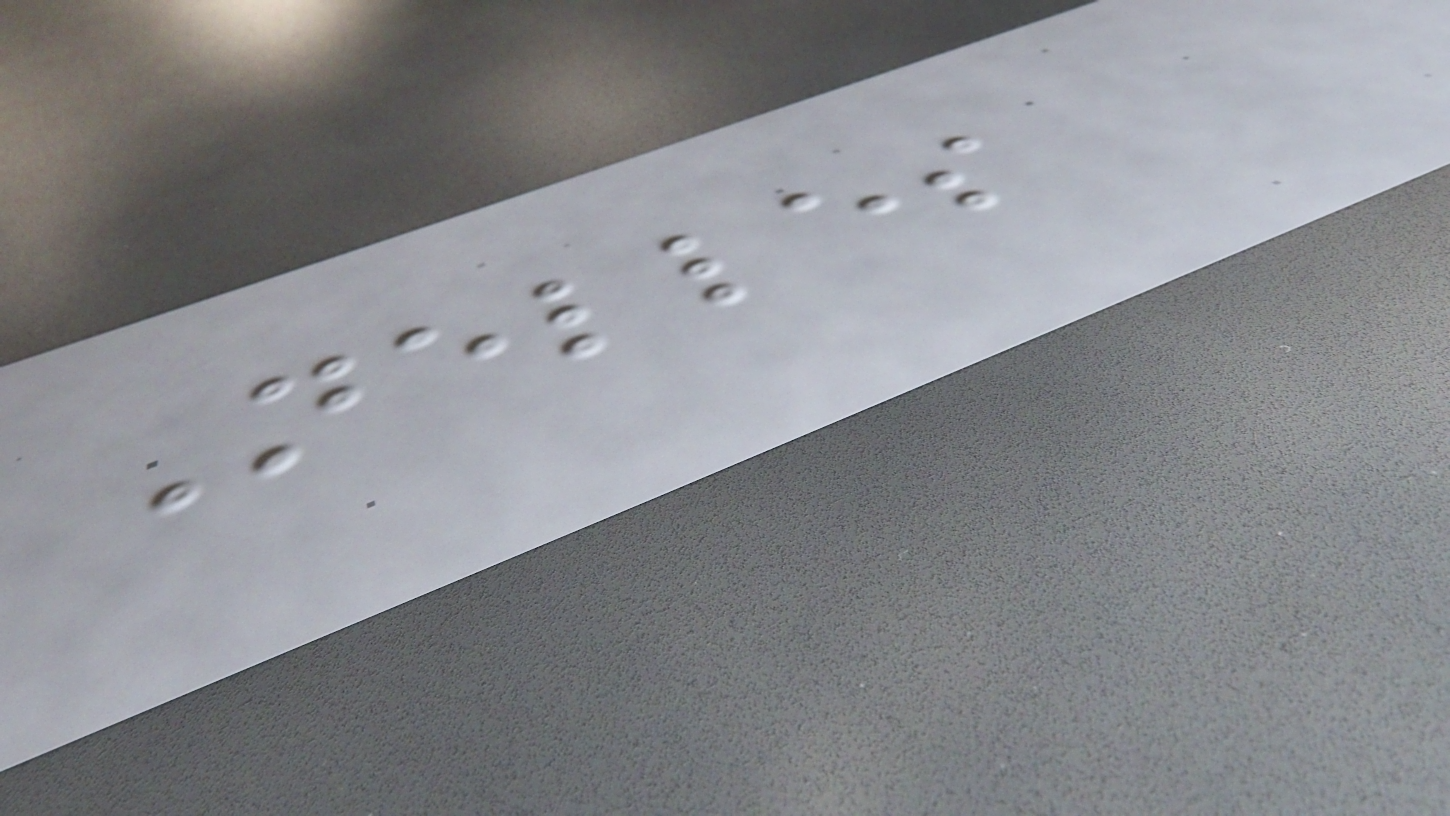Nelles
